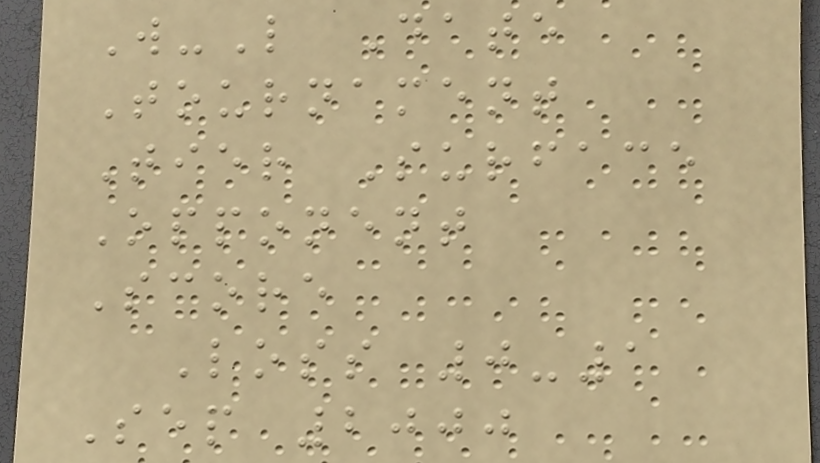W-L Date
Tournament
Tier Surface
Opponent
Score
Loss 0-1
Sep 2000
